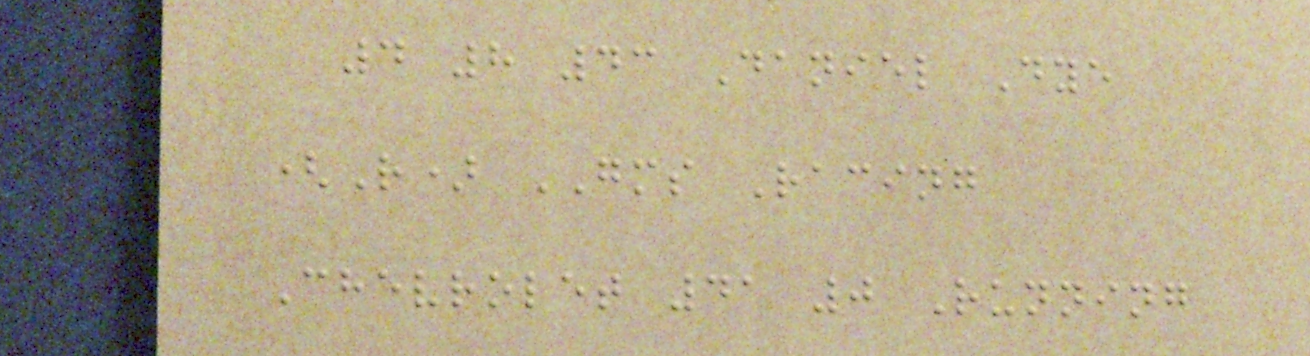4 8 43 Daniel Dye
(R) GMS Racing
Chevrolet 41 0 Running
